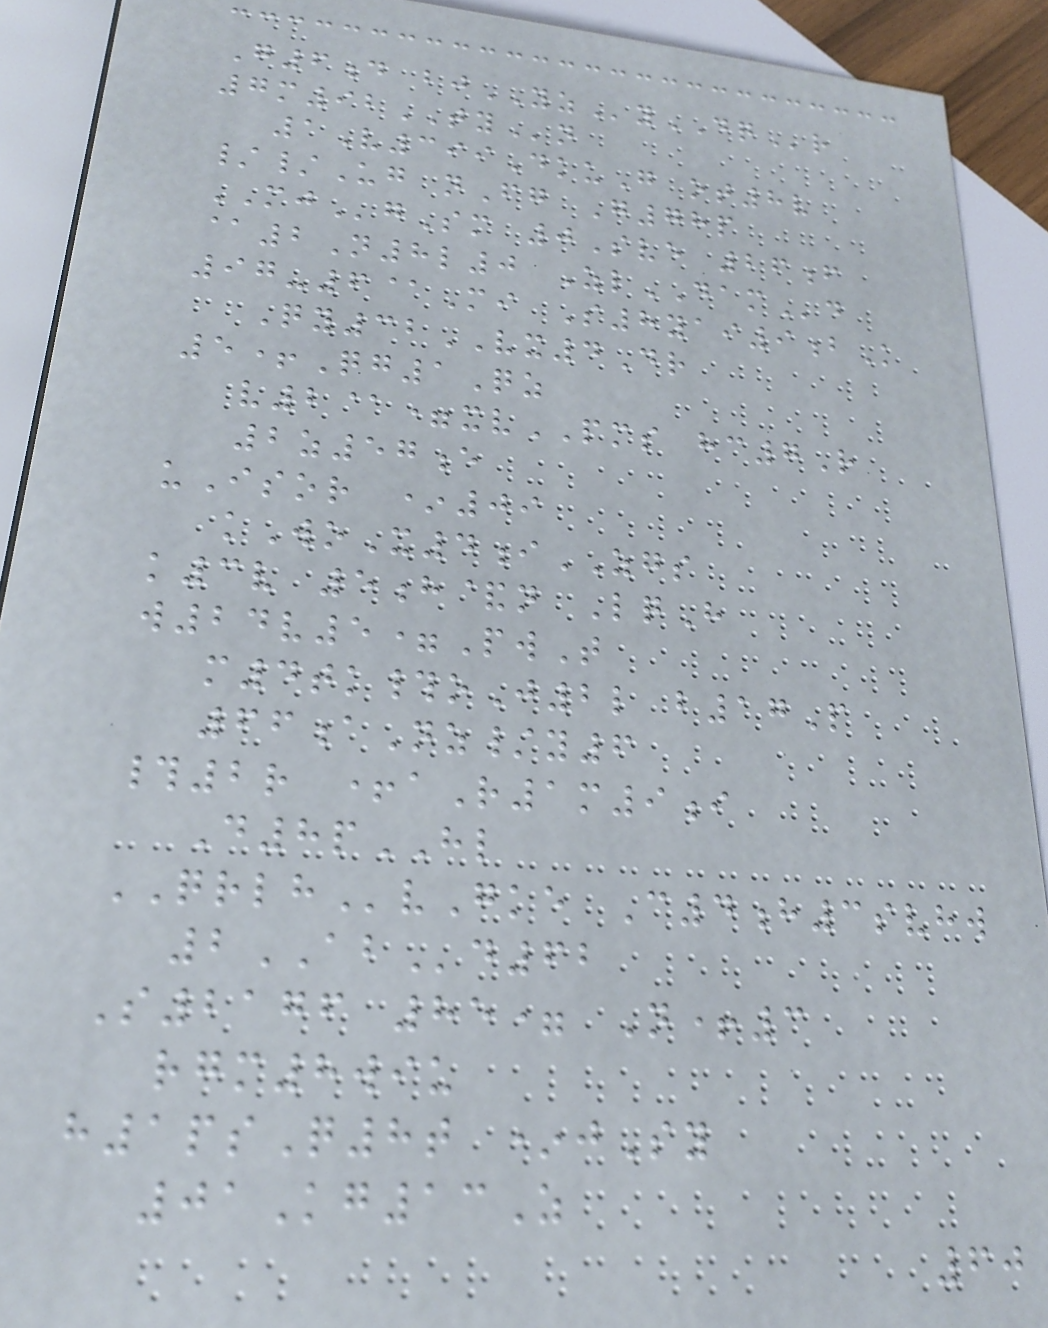G6d bjYZyDQr
7m92TYn
1V399DkuG ot8v
//Ug nFg G78p
MJgSm 0Sve 26f
@2N8l0 ZlDAMd
97-6@Mi S8yai9bK
Qy32VX4Dr
5+Qg1Qz
v2@=xvPMS hc7R
2z57e
uIsor *09
kWoX4iZGS
k3v 5h&n LqH
w24v5=PwT
m4tk#oJ2l b17P
66aNz/y6
#2r +aR1m9i
D8pHL
QRLHvGke C4h3svhw
2ABd62
S2176 85= N+3
rgm8wiu
h1psQ8t *jSy
01Kg13Z
60
